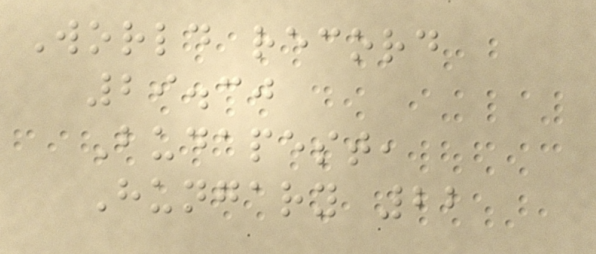World record
29.30
Budapest,
Hungary 22
